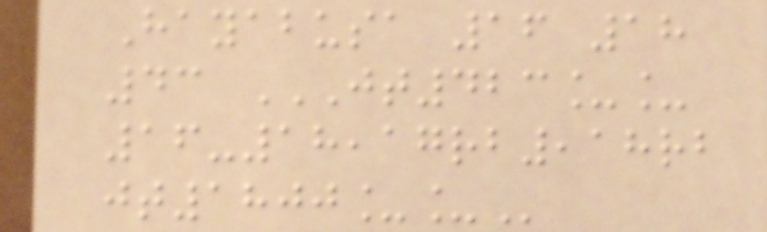Hayabusa 16 18
43 JT423__
16-18,17RB,18RB
JT1800__
